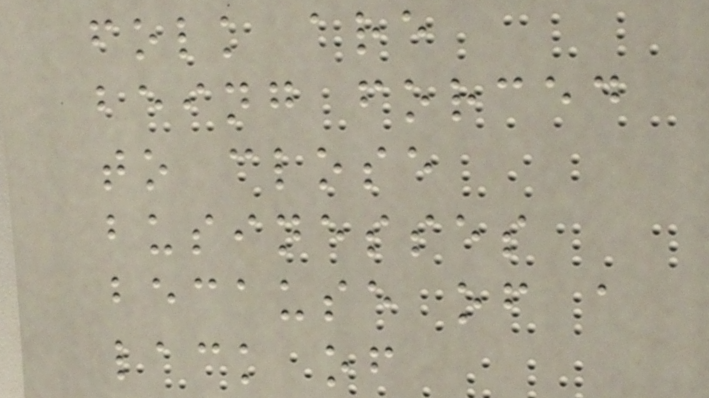folk are
being forced
to close
businesses
because of a
lack of
